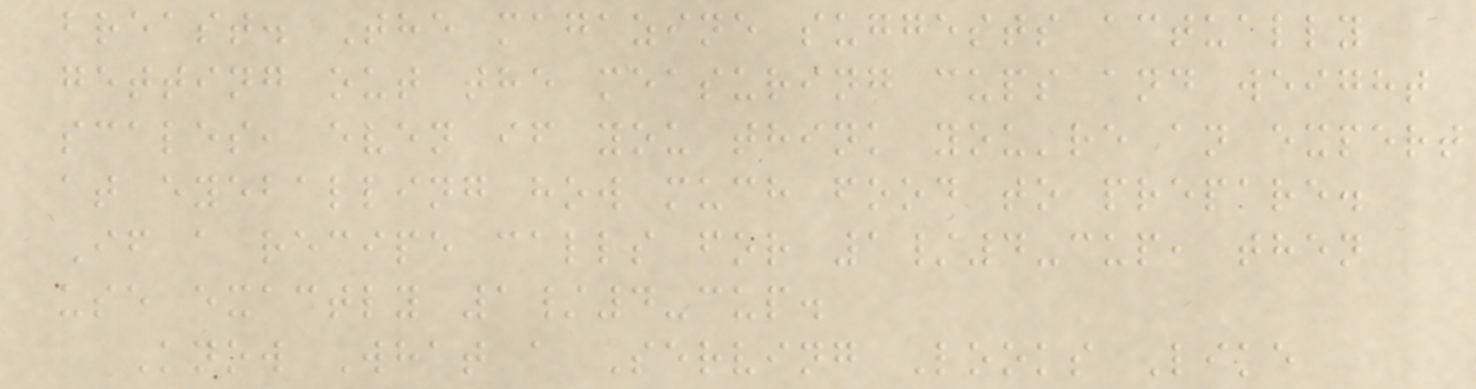breast. The magazine suggests actually
getting out the measuring cups and weight
scales, even if you think you're an expert
at eyeballing how much food to prepare.
If a recipe calls for 1/4-cup, then
use exactly 1/4-cup.
Know What a Serving Looks Like
